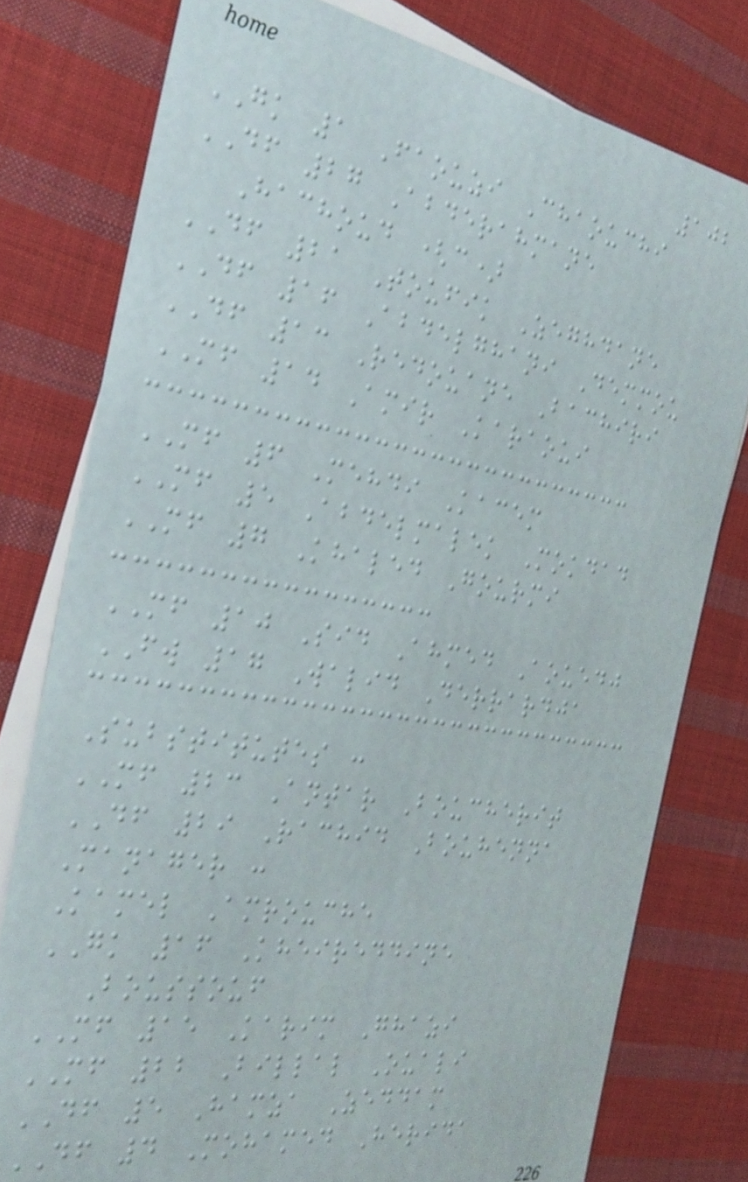102
GK 1 Faouzi Chaouchi
DF 27 Abderahmane
Hachoud (c)
DF 21 Toufik Zeghdane
DF 16 Abdelghani Demmou
DF 13 Redouane Bachiri
MF 14 Amir Karaoui
MF 6 Mehdi Kacem
MF 5 Abdelmalek Mokdad
MF 7 Khaled Gourmi
MF 10 Sid Ahmed Aouedj
FW 17 Walid Derrardja
Substitutes :
MF 23 Antar Boucherit
DF 29 Rachid Bouhenna
Manager :
Kamel Amrouche
GK 16 Kheireddine
Boussouf
MF 15 Karim Ghazi
MF 22 Billal Ouali
DF 5 Hamza Zeddam
DF 4 Mohamed Herida
